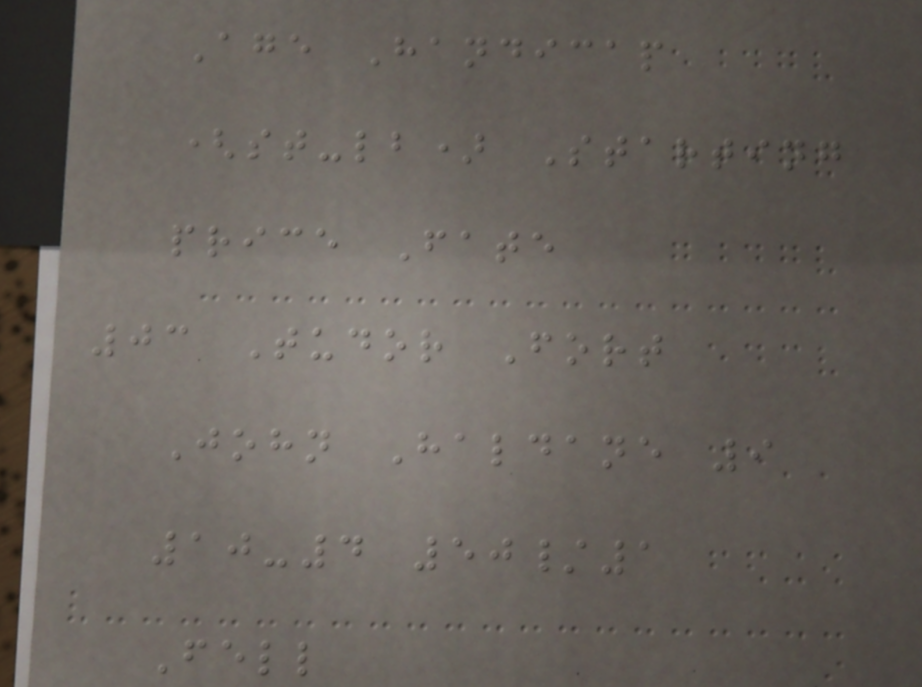Age Handicap
(st-lb) Starting
price Fate
03 Tudor Fort
John Haldane 9
10-4 50/1
Fell
